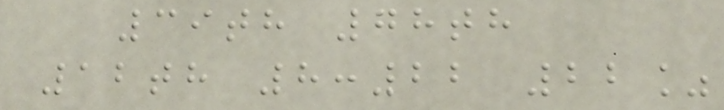39th 78th
12th 8:22 22%
